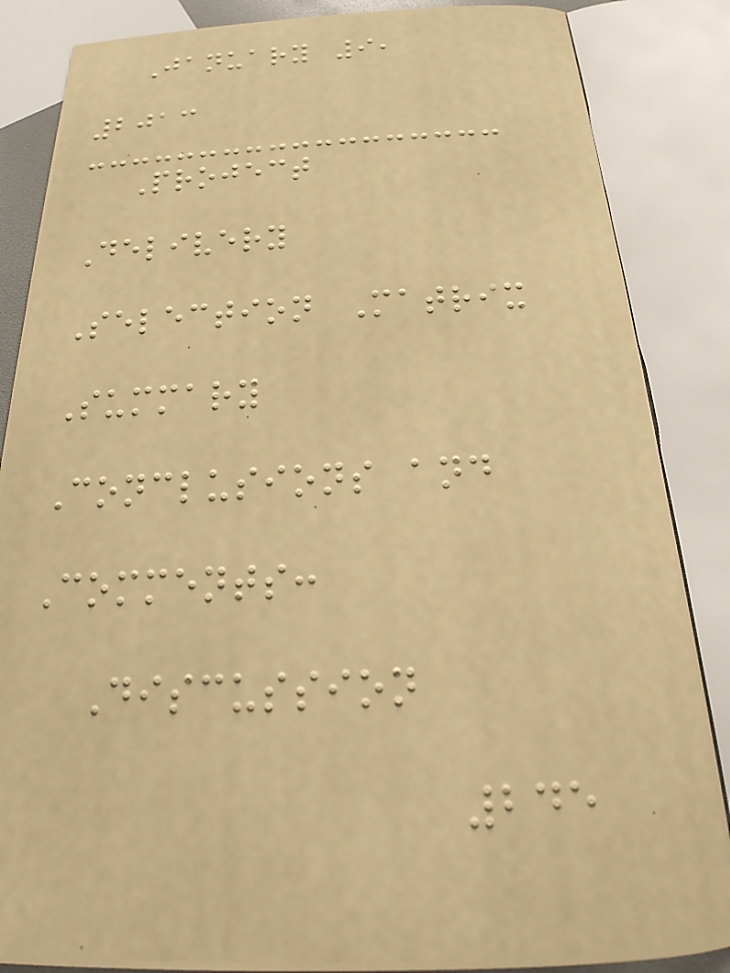January 9,
2013
Project
Delivery
Selection Matrix
Summary
Conclusions and
Comments:
Discussion
245
